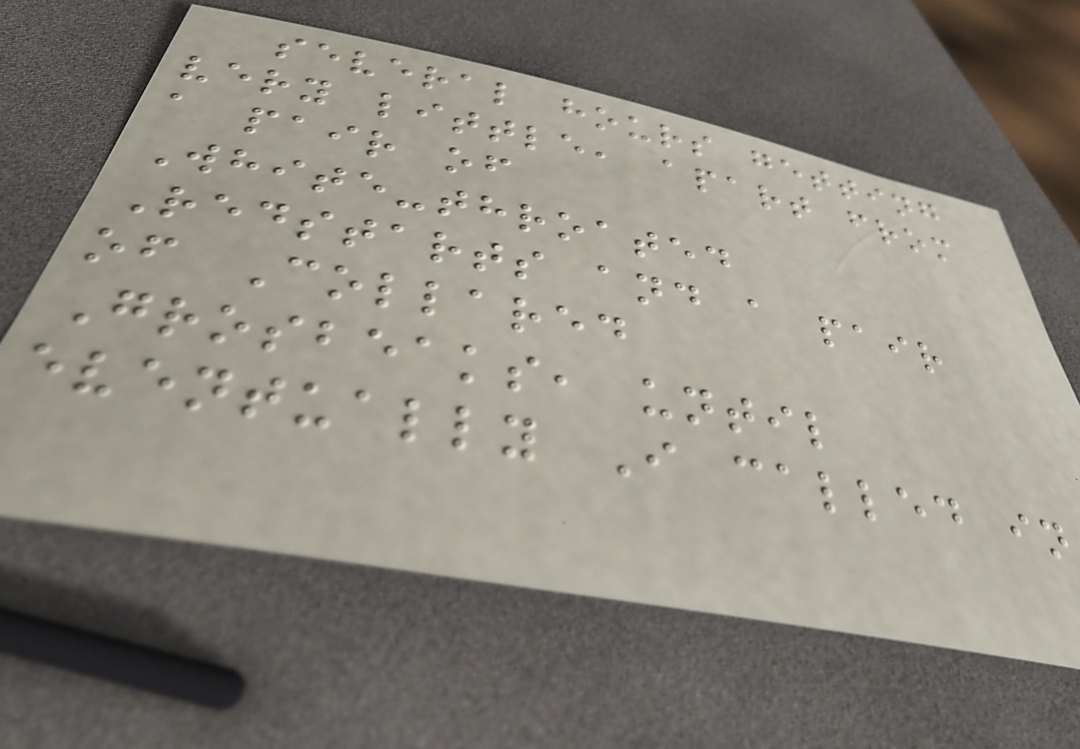several hours getting
very little, apart from
a pair of
White-throated
Redstarts and a pair
of Collared
Grosbeaks, until
eventually I called in
